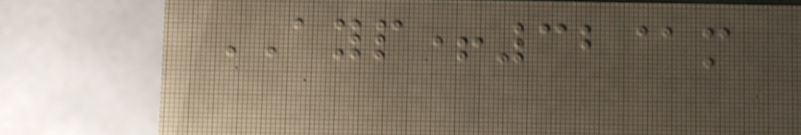AYP+32@m
